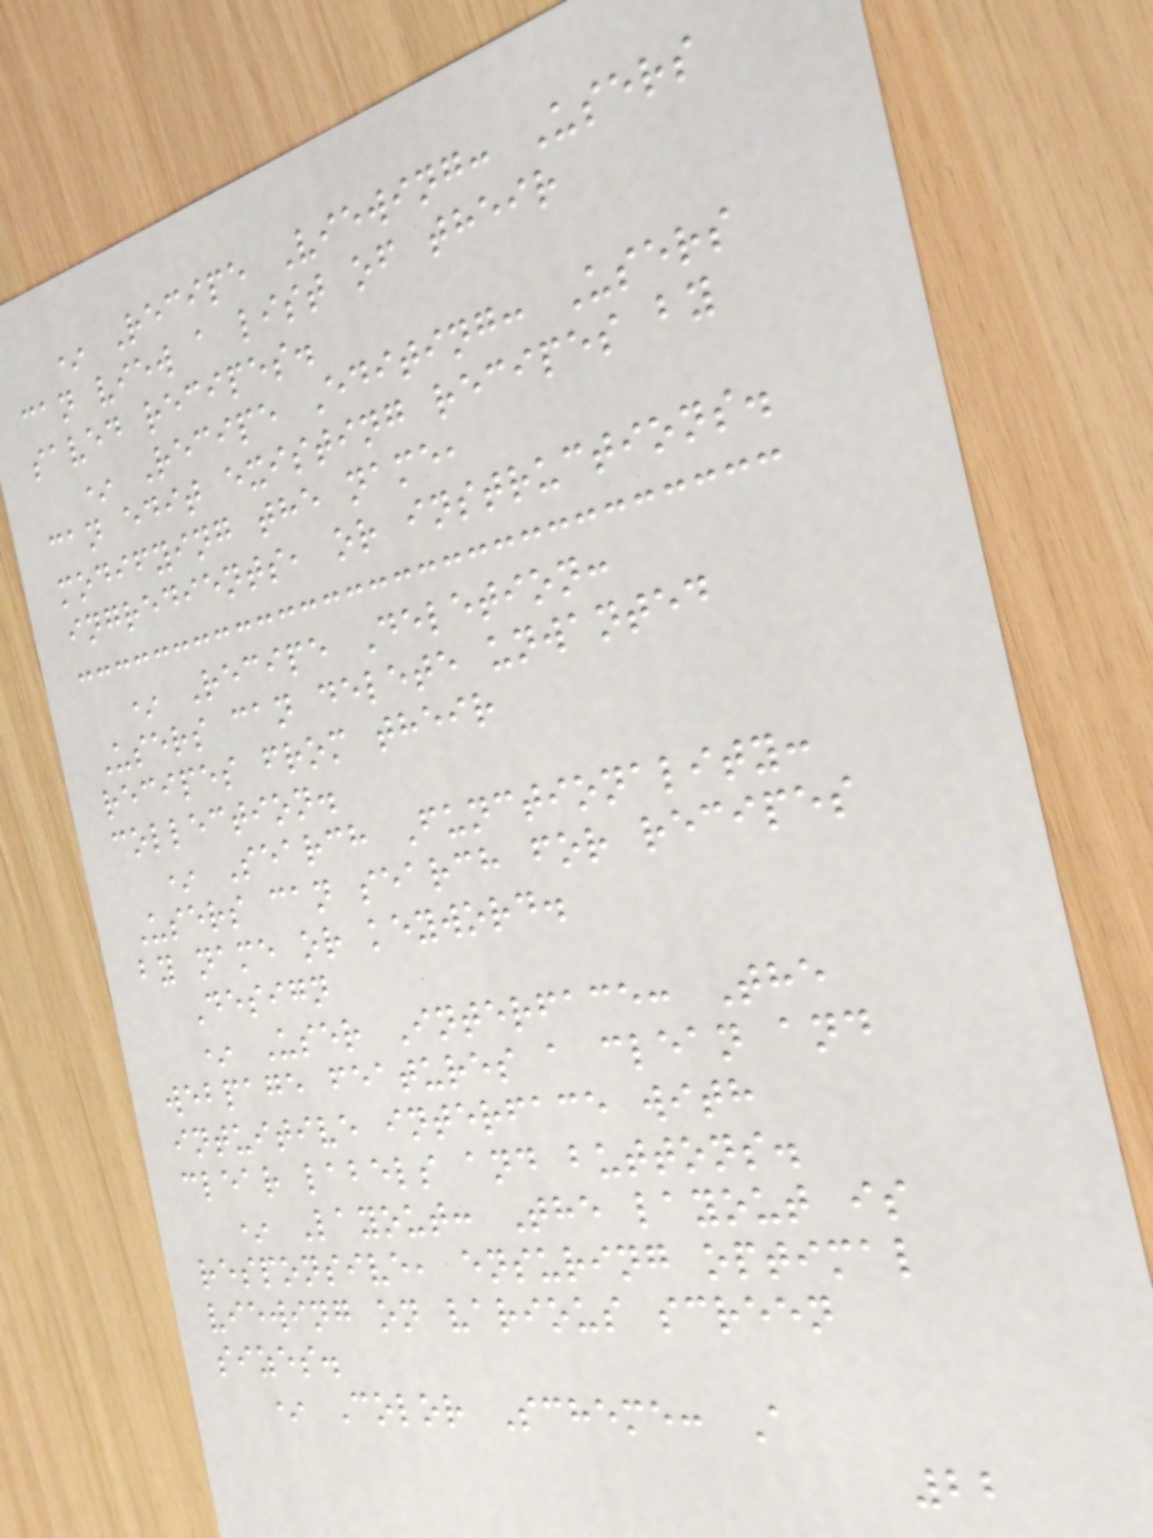* Recipe Viewing: Users
can view a list of their
saved recipes.
* Recipe Editing: Users
can edit existing recipes by
modifying the name,
ingredients, or instructions.
* Recipe Deletion:
Users can delete unwanted
recipes from their
collection.
* Search Functionality:
Users can search for recipes
by name or keyword.
Design
* User Interface: The
webpage features a clean and
intuitive interface with
clear labels and buttons.
* Layout: The layout is
responsive, ensuring optimal
viewing on various screen
sizes.
* Color Scheme: A
22
